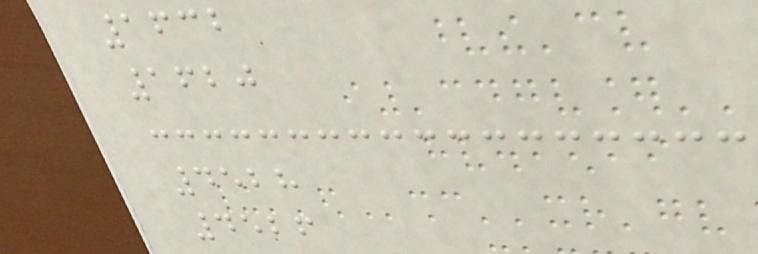1632
1620
4528
4526
